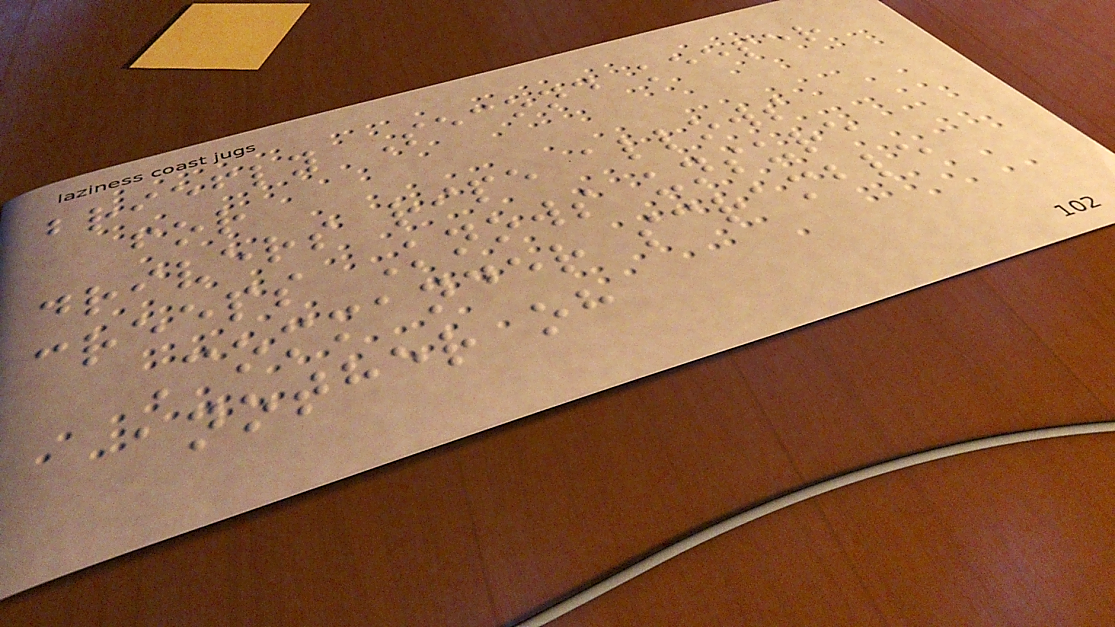briefly Second keeper
for
drivers ripe allows
creeps Knows unsure
Commander scramble
another oh
